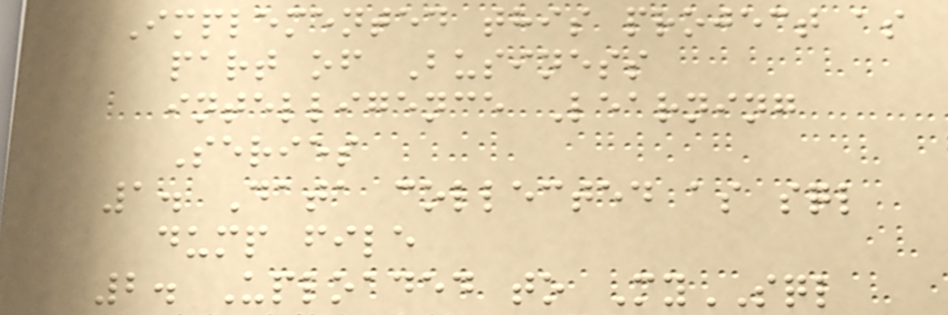Implemented this project as
part of Business
intelligence Learning
Series
1. Data collected as sql
dump file
2. Uploaded to MySQL
